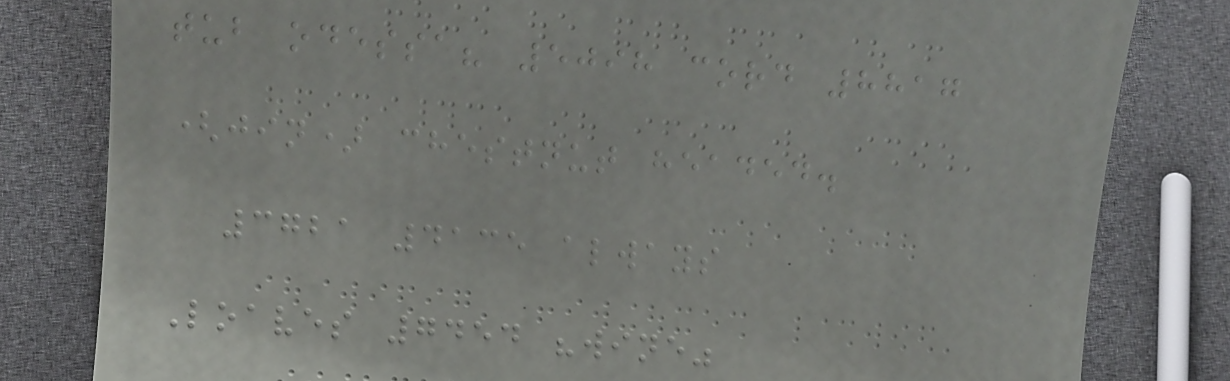tub odessa? 5098 cord 8817
(jin) chestnut headed.
3721 4135 always
Loaves 7454 "wine"
